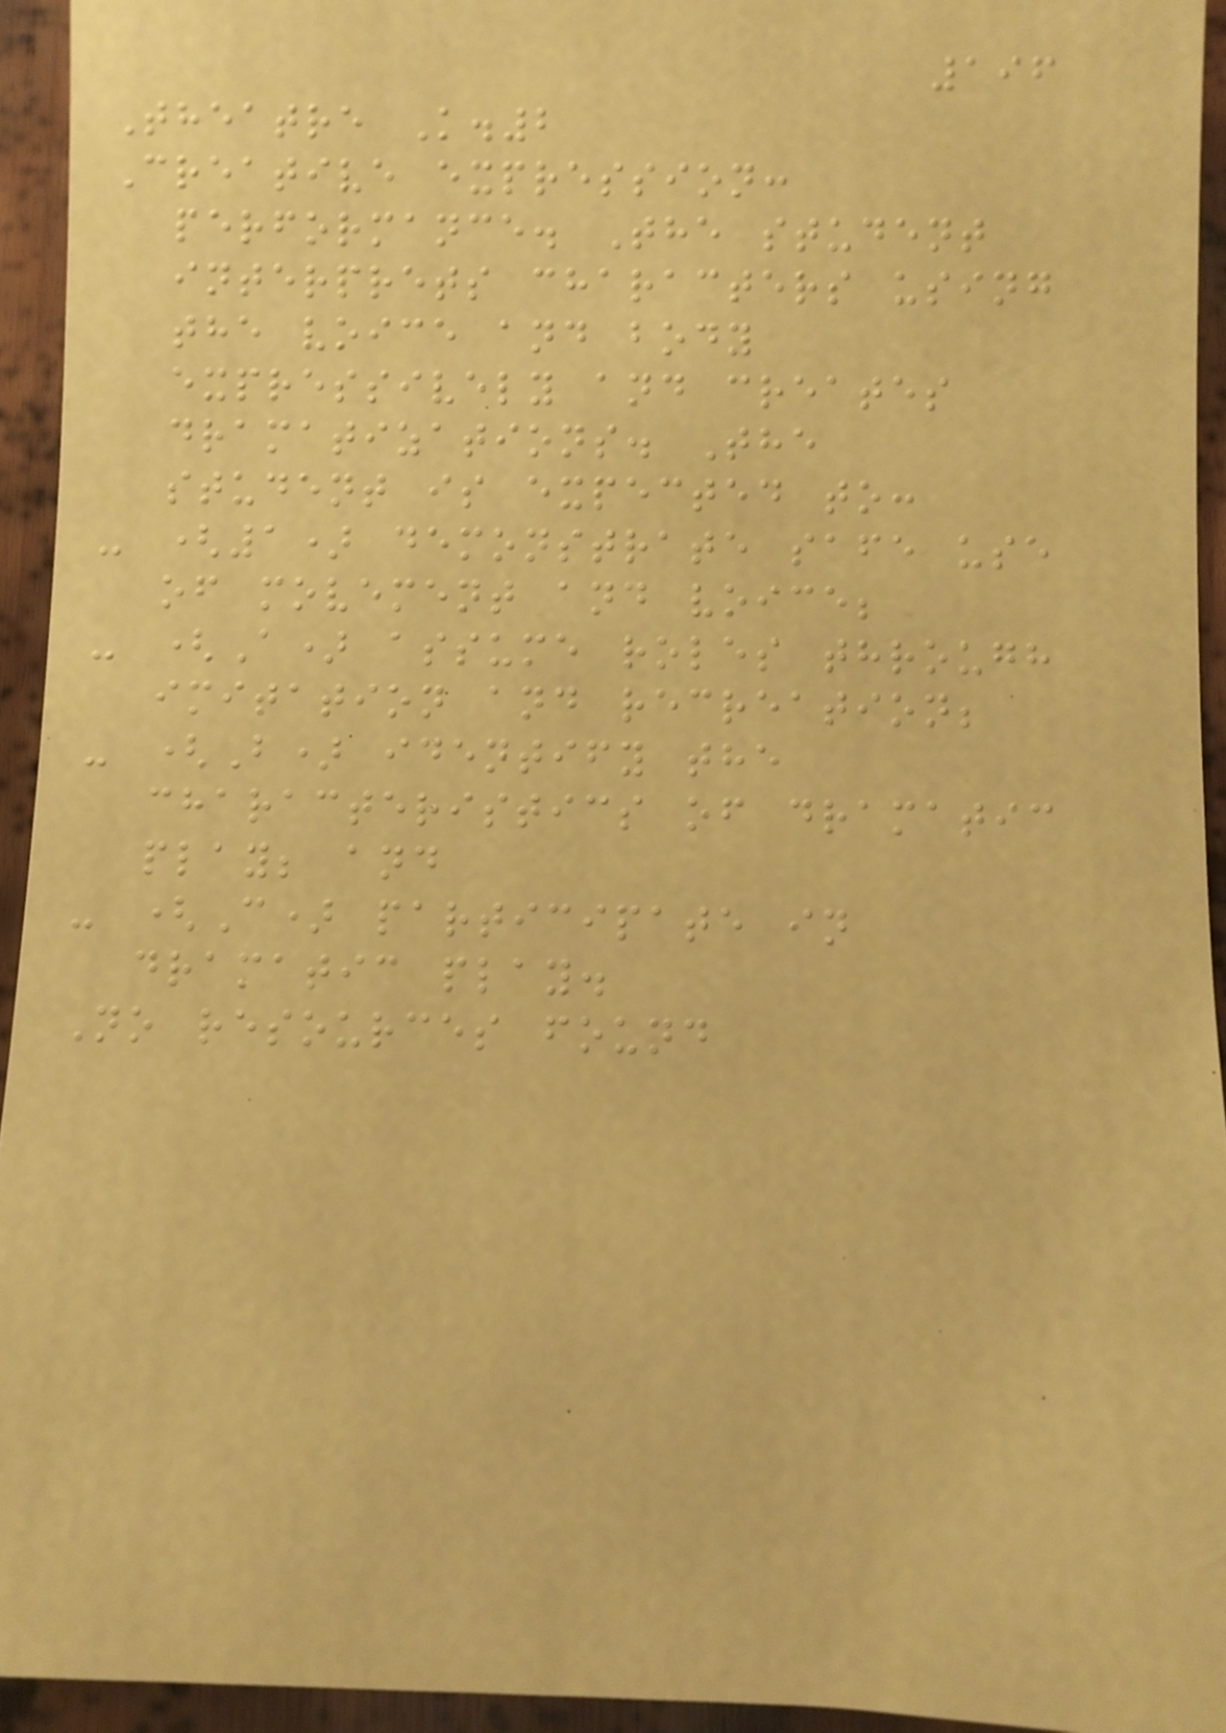196
Theatre K.2
Creative expression:
performance. The student
interprets characters using
the voice and body
expressively and creates
dramatizations. The
student is expected to:
- (1) demonstrate safe use
of movement and voice;
- (A) assume roles through
imitation and recreation;
- (B) identify the
characteristics of dramatic
play; and
- (C) participate in
dramatic play.
No resources found
